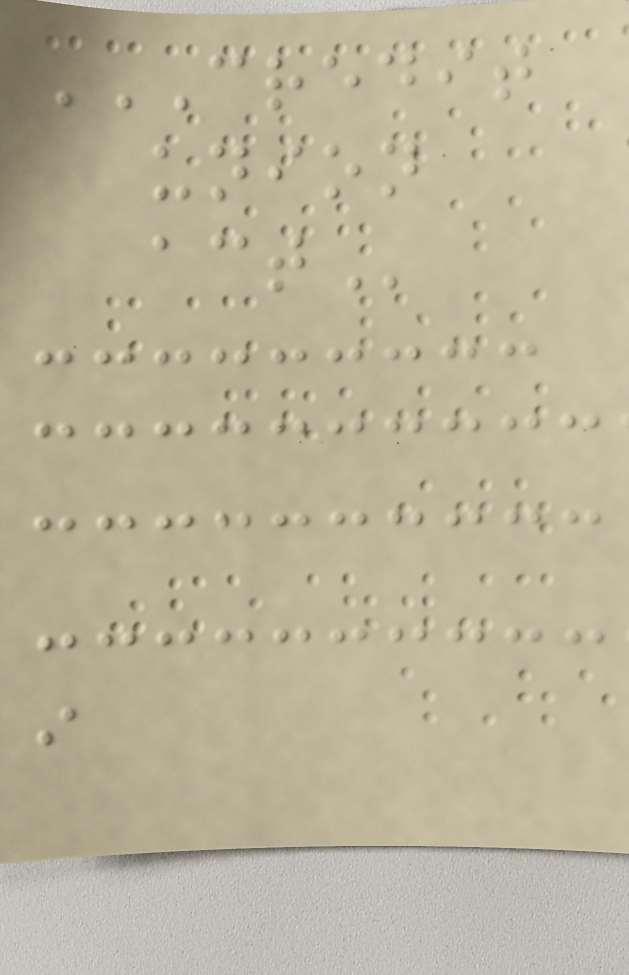CREDIT
UNION
ACT
i
